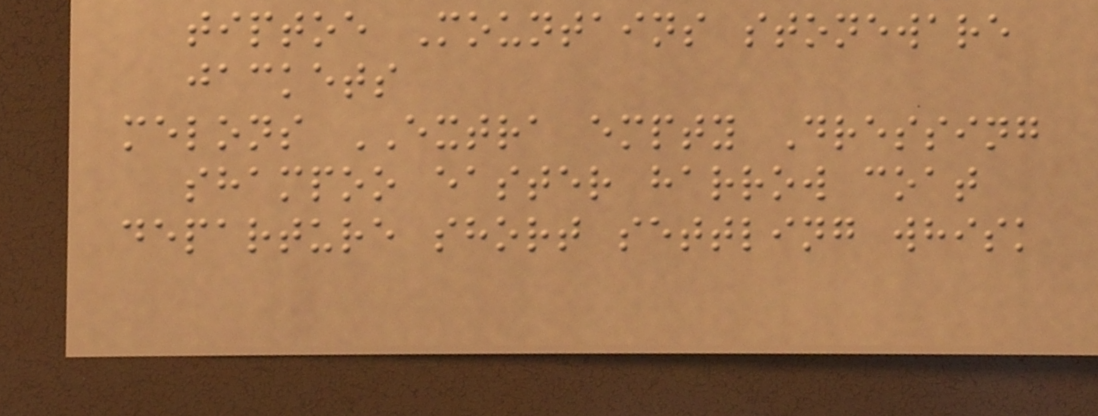tiptoe Mountains stoneware
jackets
melons EXTRA empty Dressing
shampoo easter harrow coat
departure short settling whisk
